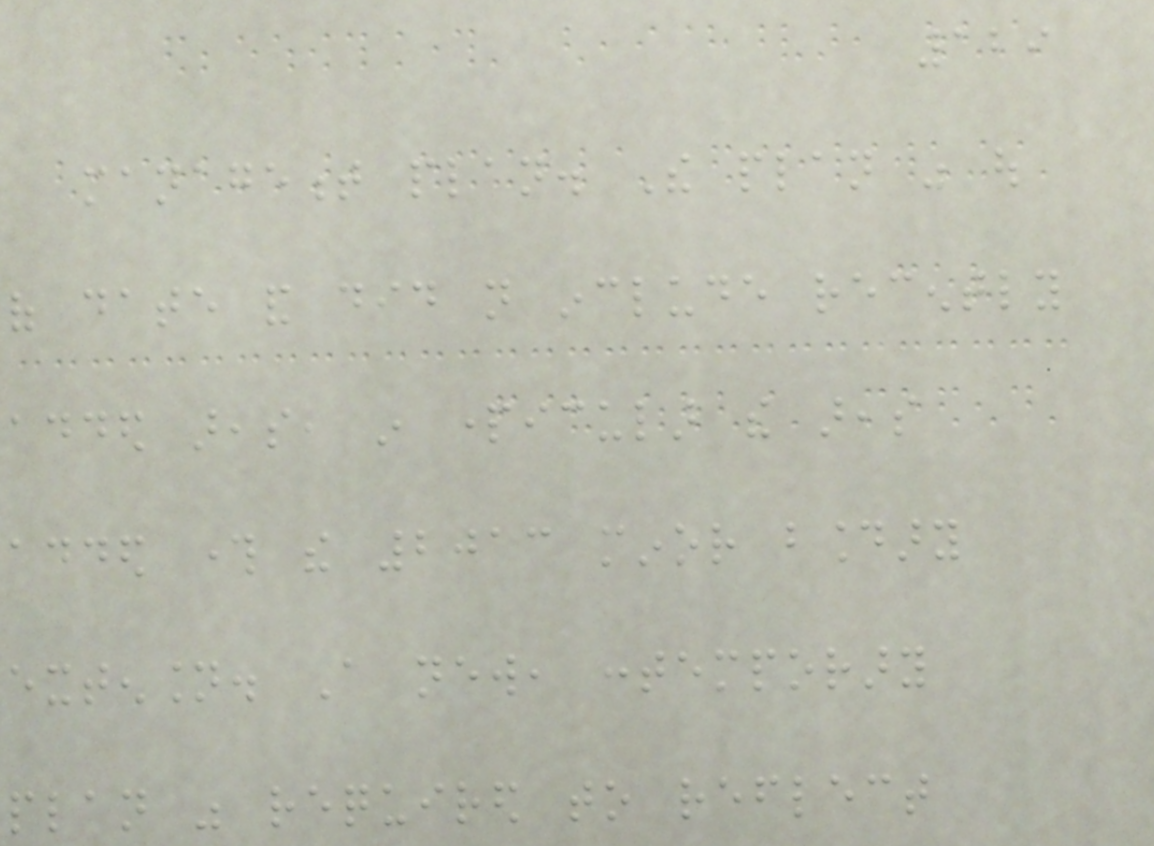129
management plan. The plan was out
of date and did not include recently
added areas, in particular the areas
added through the 2013 minor boundary
extension. A new, contemporary
plan was required to reflect
